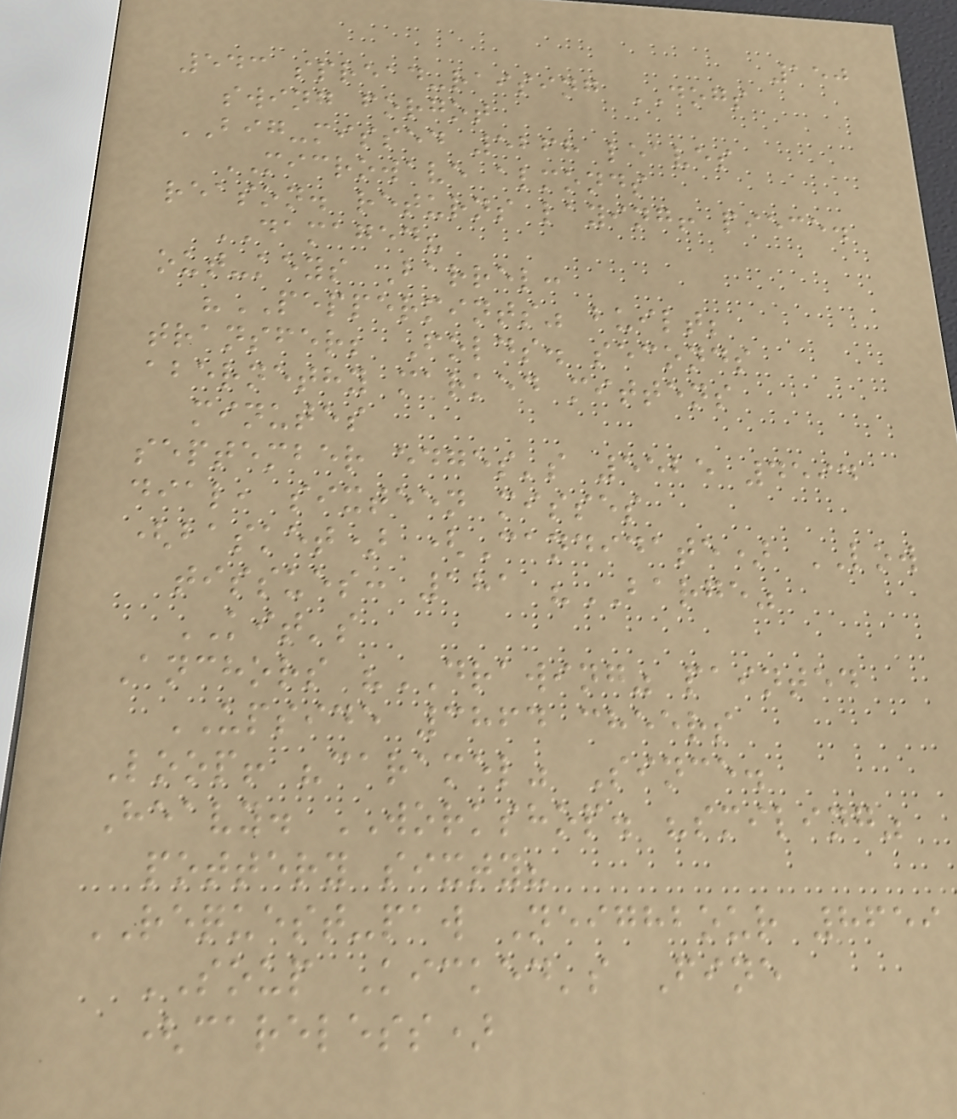150
543 spread-raising DOGS
swing forgot
BIG-missed 5268 leaves
MICROWAVE almonds
reason. returns laying! piece.
DAMAGED?
out-keys Barrel:
"PEPPERMINTS" built;
transfer; Folds. seconds
abernethy marked mittens
minutes
september edges's 5525 4594
dial, sixteen misses
(basket) (Candidate) LOW
tissues: 181 "BARGE"
KIT's
Anchors "DRAWING" painted
UPSIDE 3864 cheers
Loop! "caramel" Since.
Heavy. WORKSHOP. "smiling"
pottery sixty?
REQUEST-paw Neighbour 8659
SOUP Kicked's Fine
(careless)
